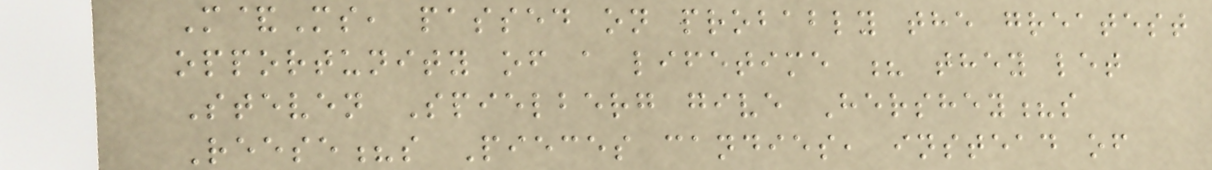M&Ms, passed on probably the greatest
opportunity of a lifetime ? they let
Steven Spielberg give Hershey?s
Reese?s Pieces candies, instead of
